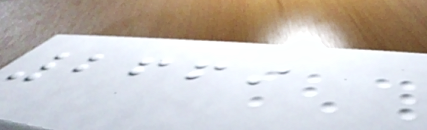2669
